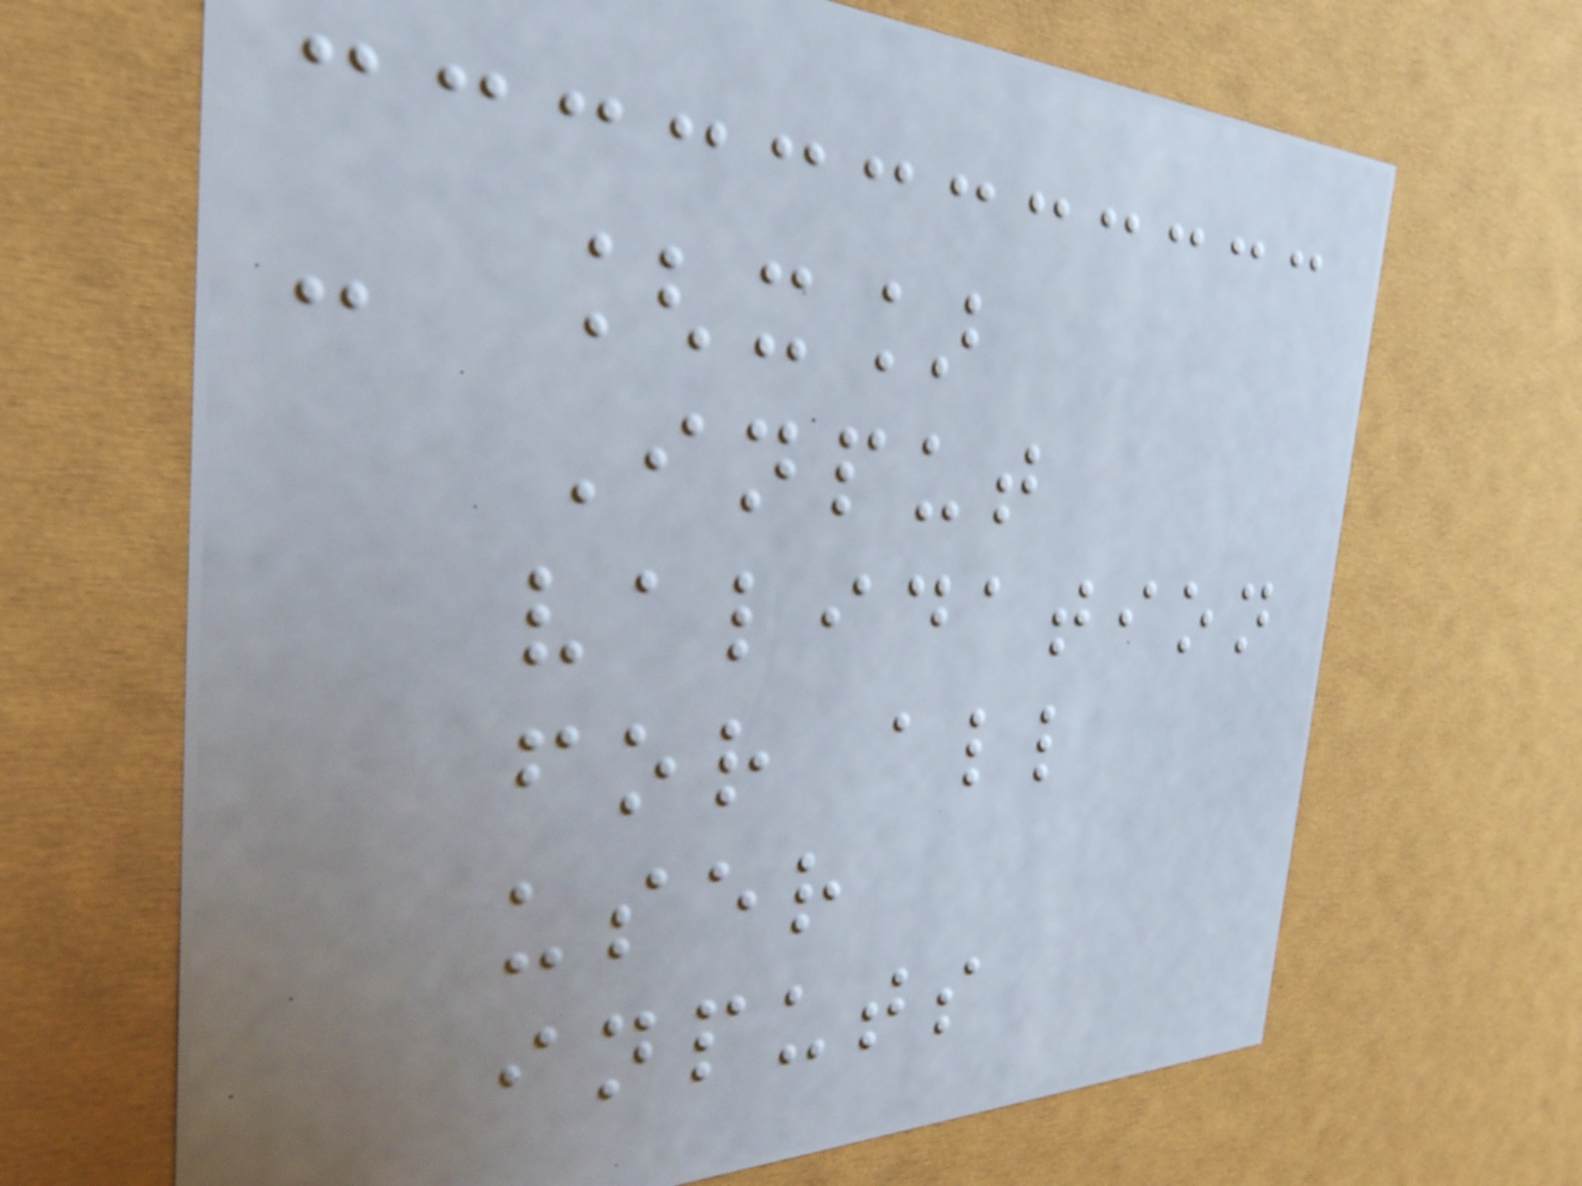- [x]
Input
validation
for all
user
inputs
